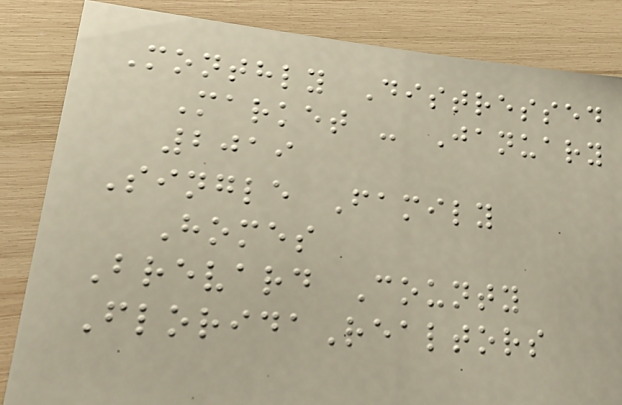Monthly Distressed
Market - January
2019
Single Family
Homes
Brevard County
FloridaRealtors
